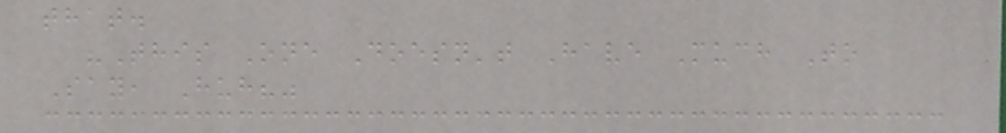that.
"This One Doesn't Have Much To
Say, Huh?"
